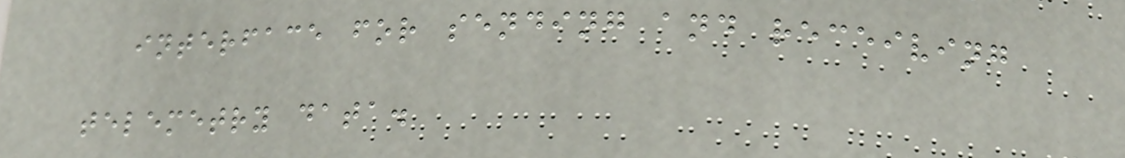interface for sending and receiving
telemetry data.
